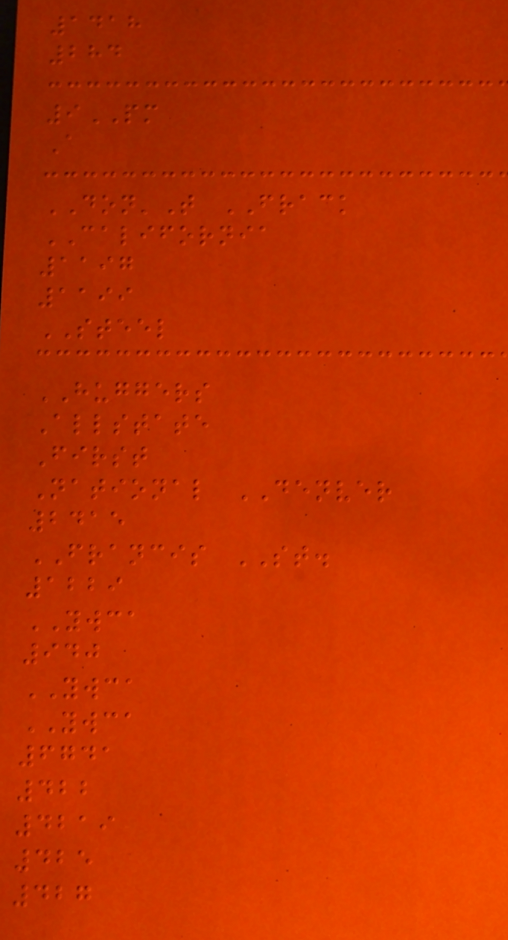1418
284
9PM
A
DON'T FRACK
CALIFORNIA
1197
1199
STEEL
HUGGERS
Allstate
First
National DENVER
2415
FRANCIS ST.
1229
YWCA
940
YWCA
YWCA
6741
422
4219
425
427
